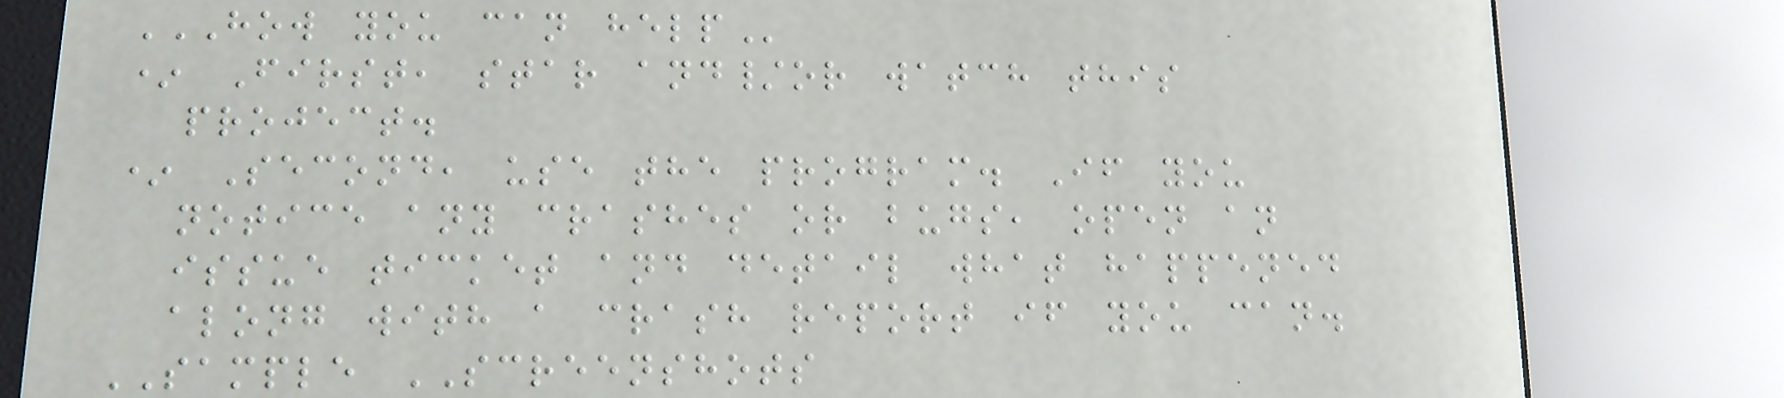HOW YOU CAN HELP
* First, star and/or watch this
project.
* Second, use the program. If you
notice any crashes or bugs, open an
issue ticket and detail what happened
along with a crash report if you can.
SAMPLE SCREENSHOTS
